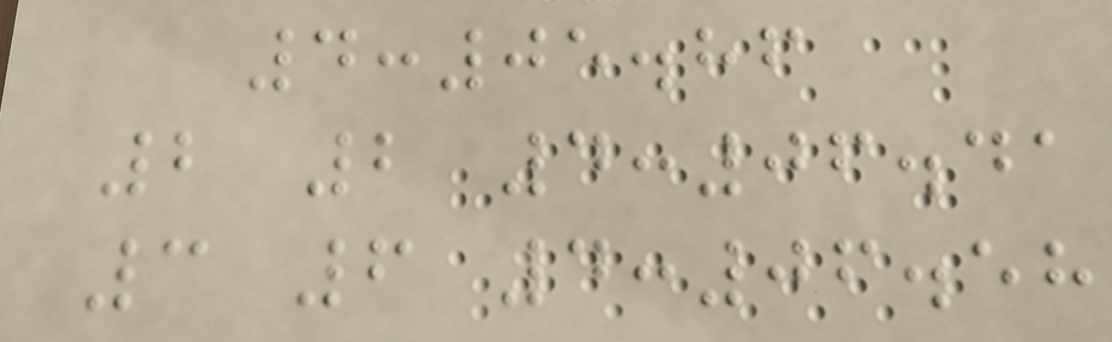4:05.86
2 2 4:06.41
3 6 4:06.58
